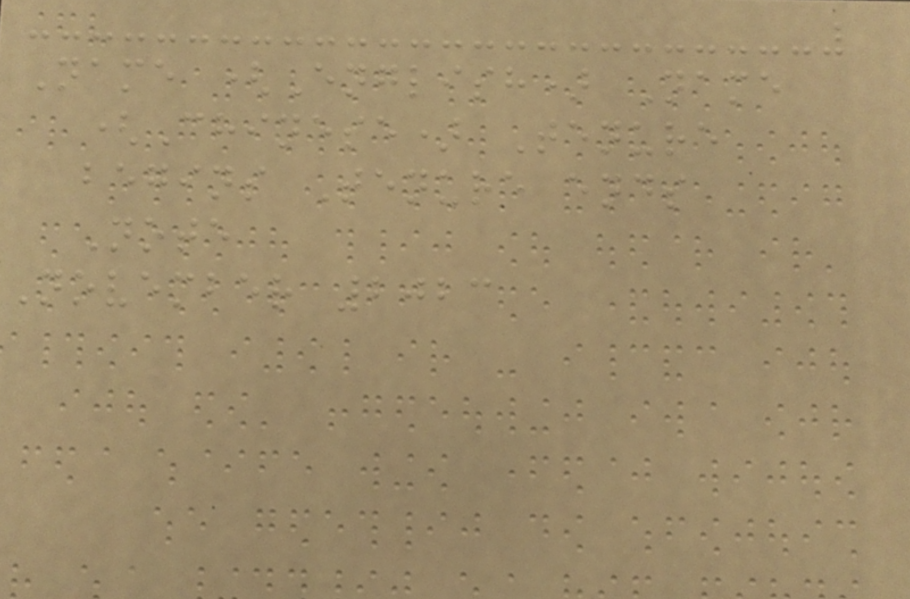Name (English) Name
(Chinese) Tenure
begins Tenure ends
Note
November 2023
